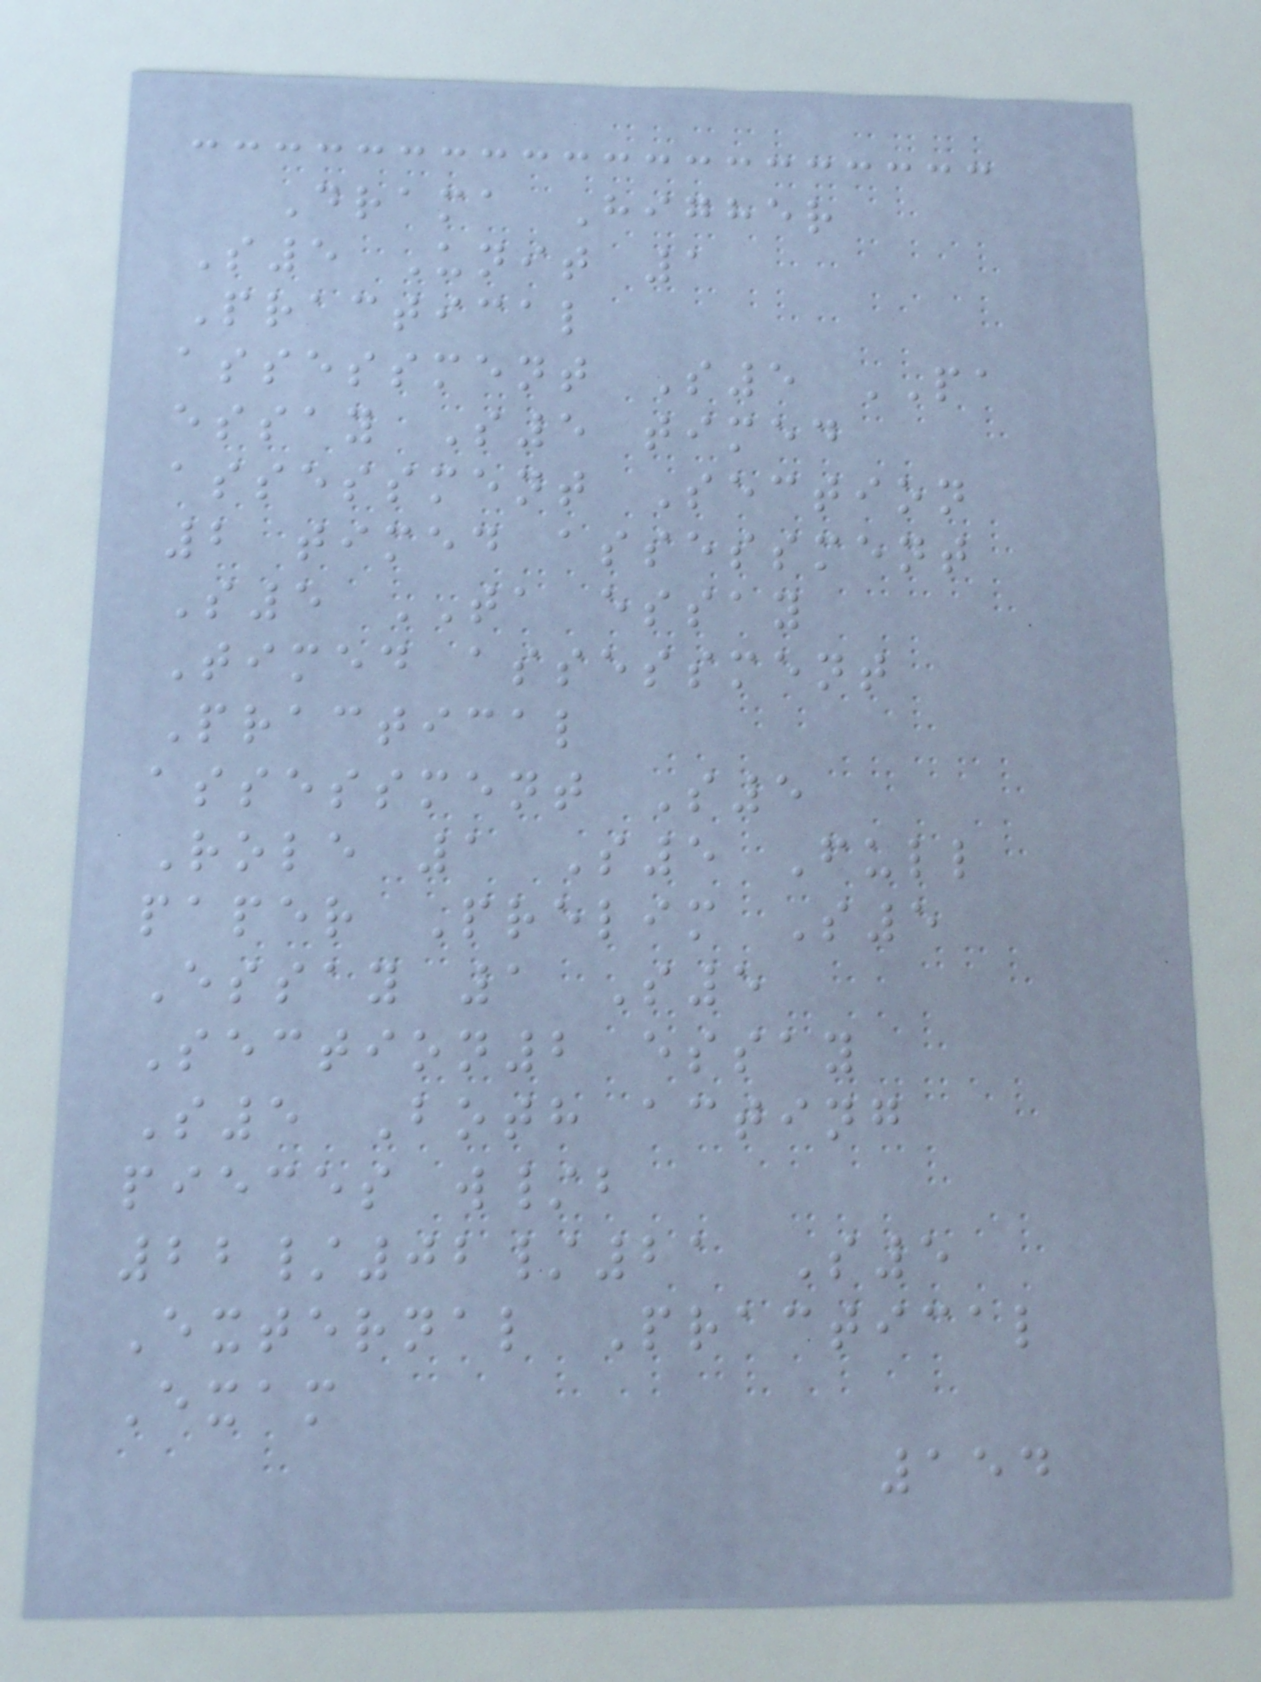Drama Higher
S5 Unit 1
Practical
assessment S5 PA
essay S5 timed
assessment Section
2 timed assessment
S5 TA essay
Timed assessment
Practical
assessment S5
Role 1 S5 Full
paper Prelim S5
Essay 1 S5
Section2 essay
S5 Both acting
pieces w/b
22/02/21 S5
External Practical
Exam
154
